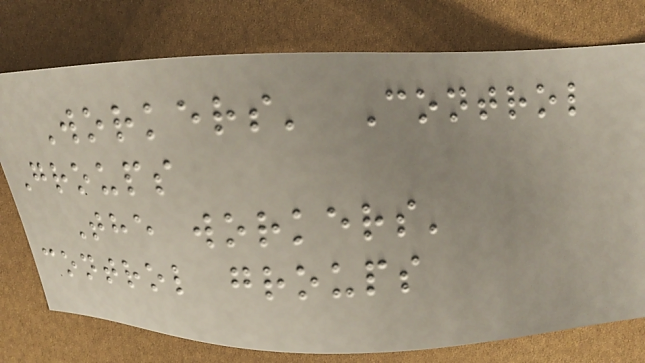Workers' Control
Groups
The workers'
control groups
